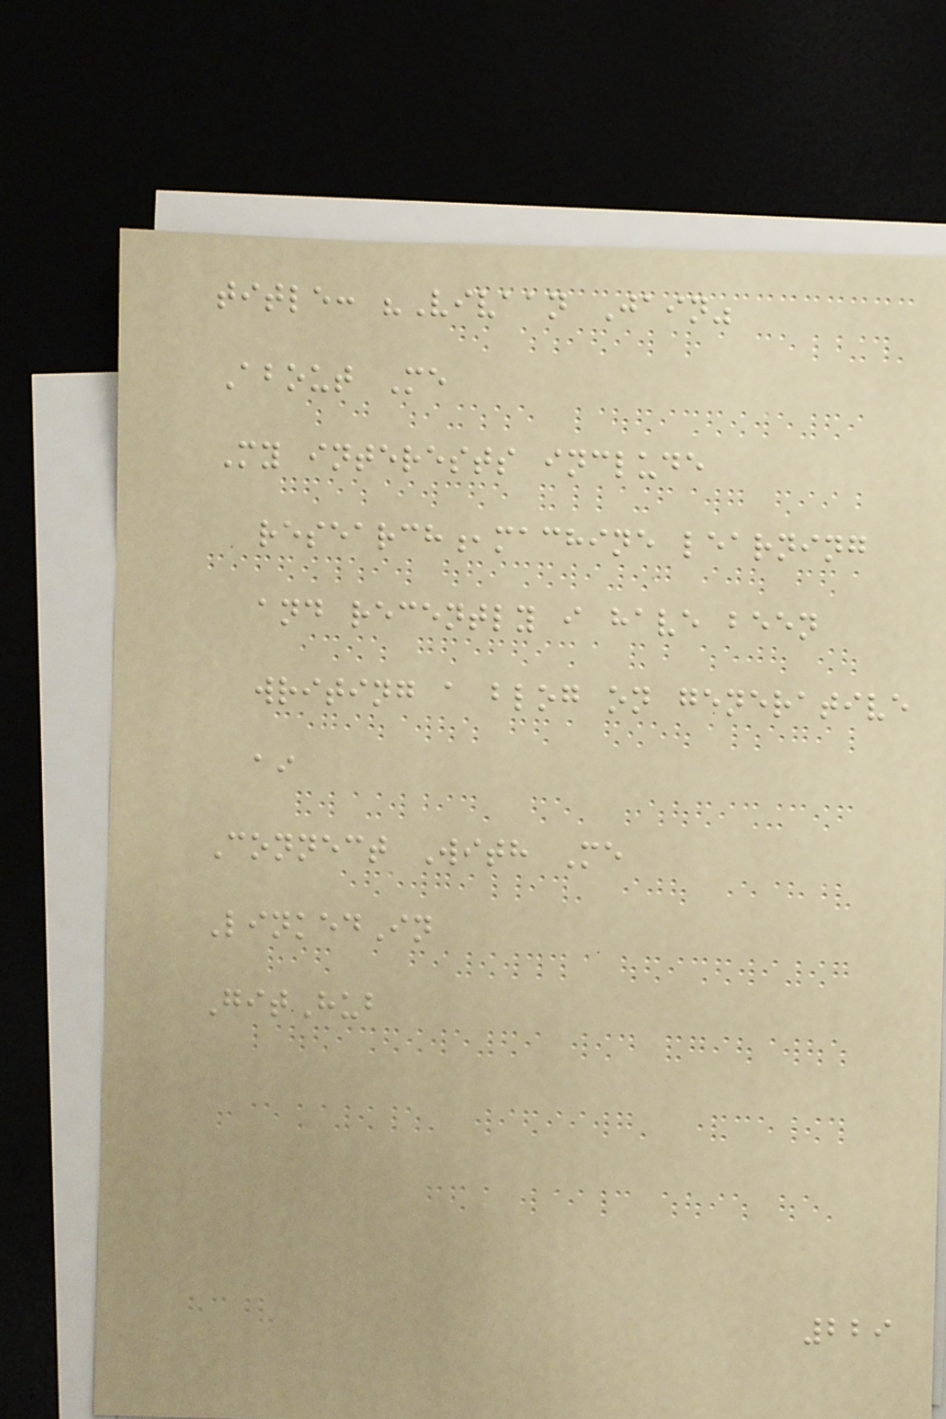title: "Vivaan Jain"
About Me
My interests include
research,machine learning
and recently i have been
writing a blog on generative
ai
Connect With Me
LinkedIn
GitHub
229
